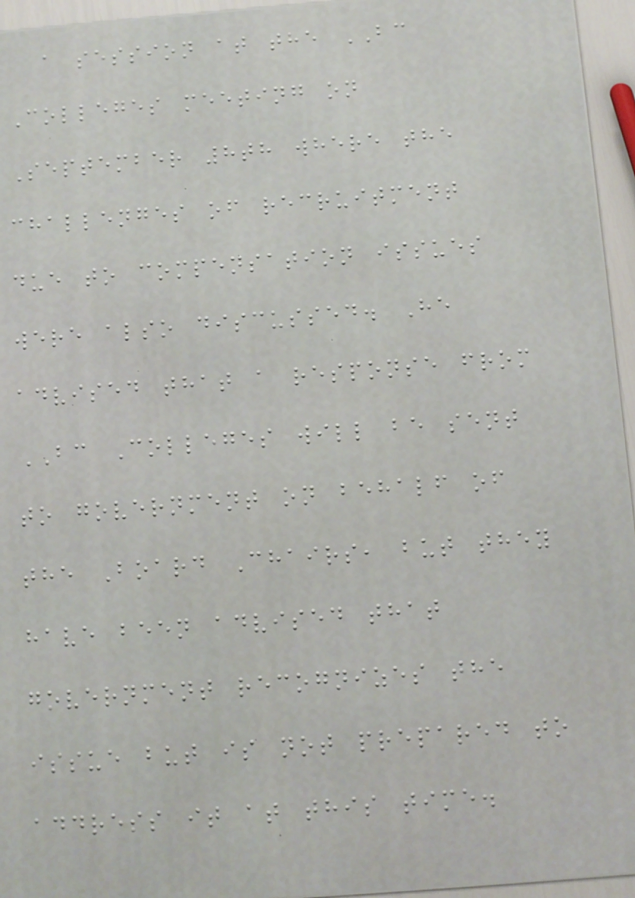a session at the BC
Colleges meeting on
September 8th where the
challenges of recruitment
due to compensation issues
were also discussed. He
advised that a response from
BC Colleges will be sent
to government on behalf of
the Board Chairs, but they
have been advised that
government recognizes the
issue but is not prepared to
address it at this time.
